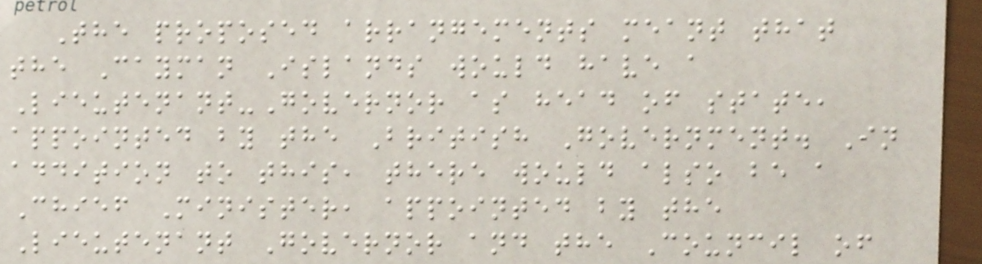The proposed arrangements meant that
the Cayman Islands would have a
Lieutenant-Governor as head of state,
appointed by the British Government. In
addition to this, there would also be a
Chief Minister, appointed by the
Lieutenant Governor and the Council of
